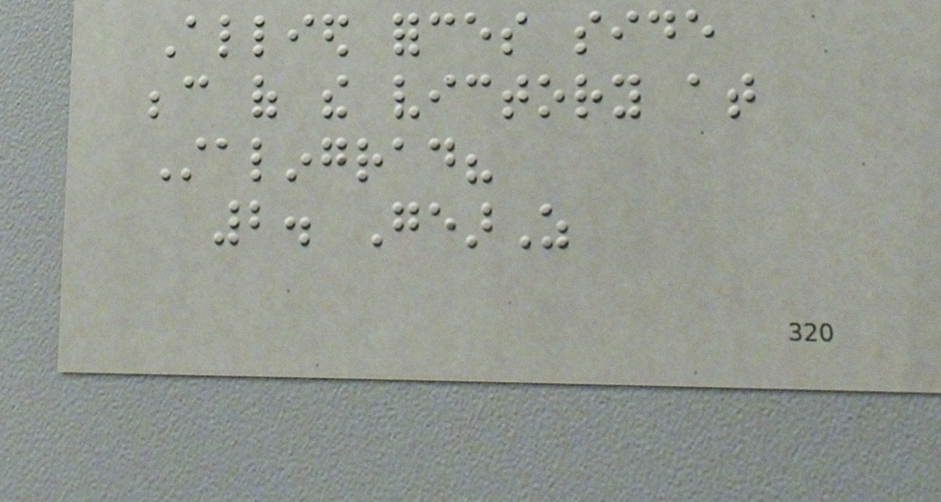Allied forces side
because of the victory at
Stalingrad?
2. GearZ
